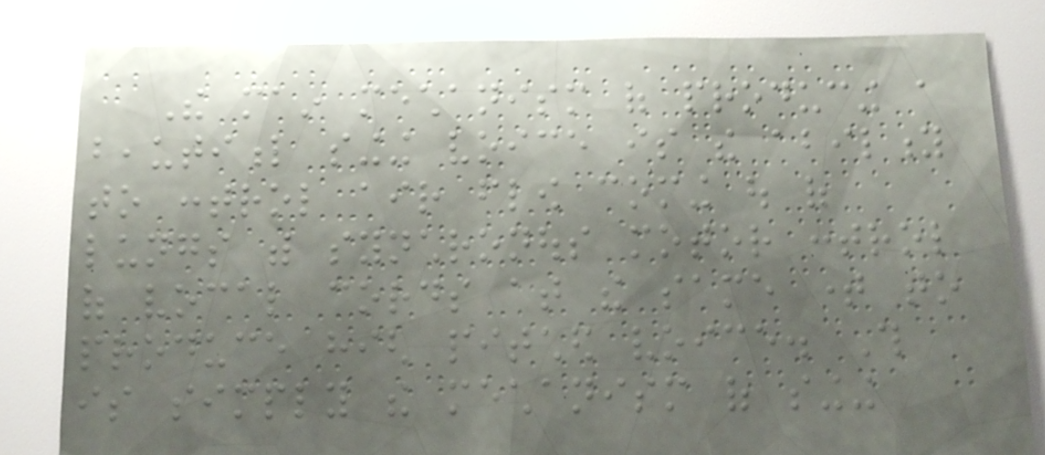The main mechanism of producing a
beautiful singing voice is the ability
to control air flow coming out of
lungs with synchronous motor control
of vocal cords at the same time to
produce high pitched voice. This
is simply the mechanism of singing
